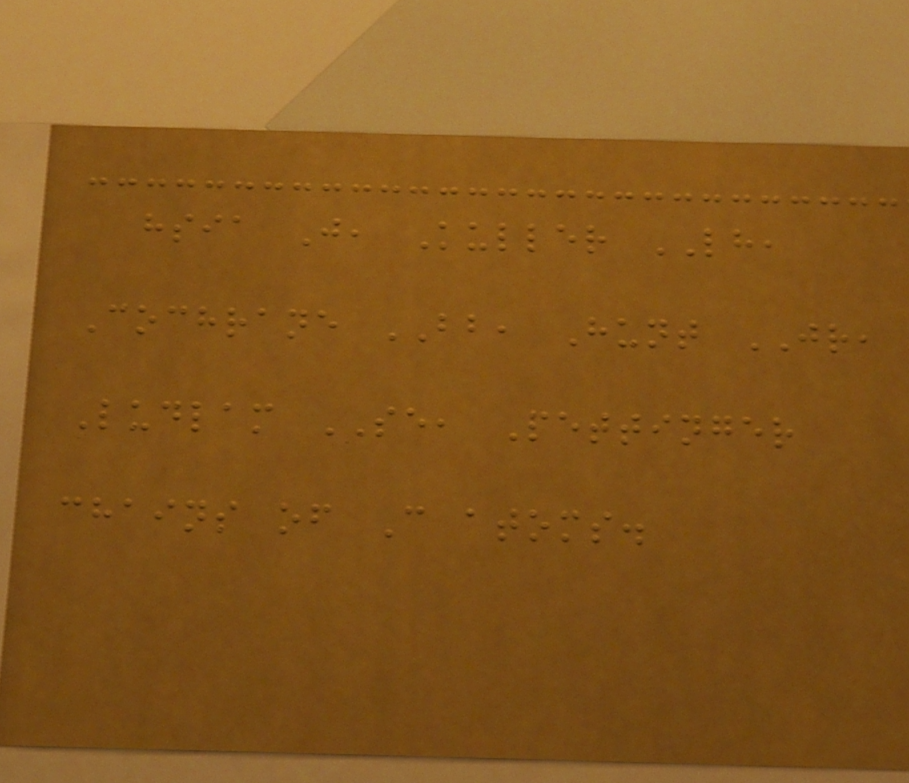hsia J, Kuller LH,
Cochrane BB, Hunt JR,
Ludlam SE, Pettinger
chains of C atoms.
